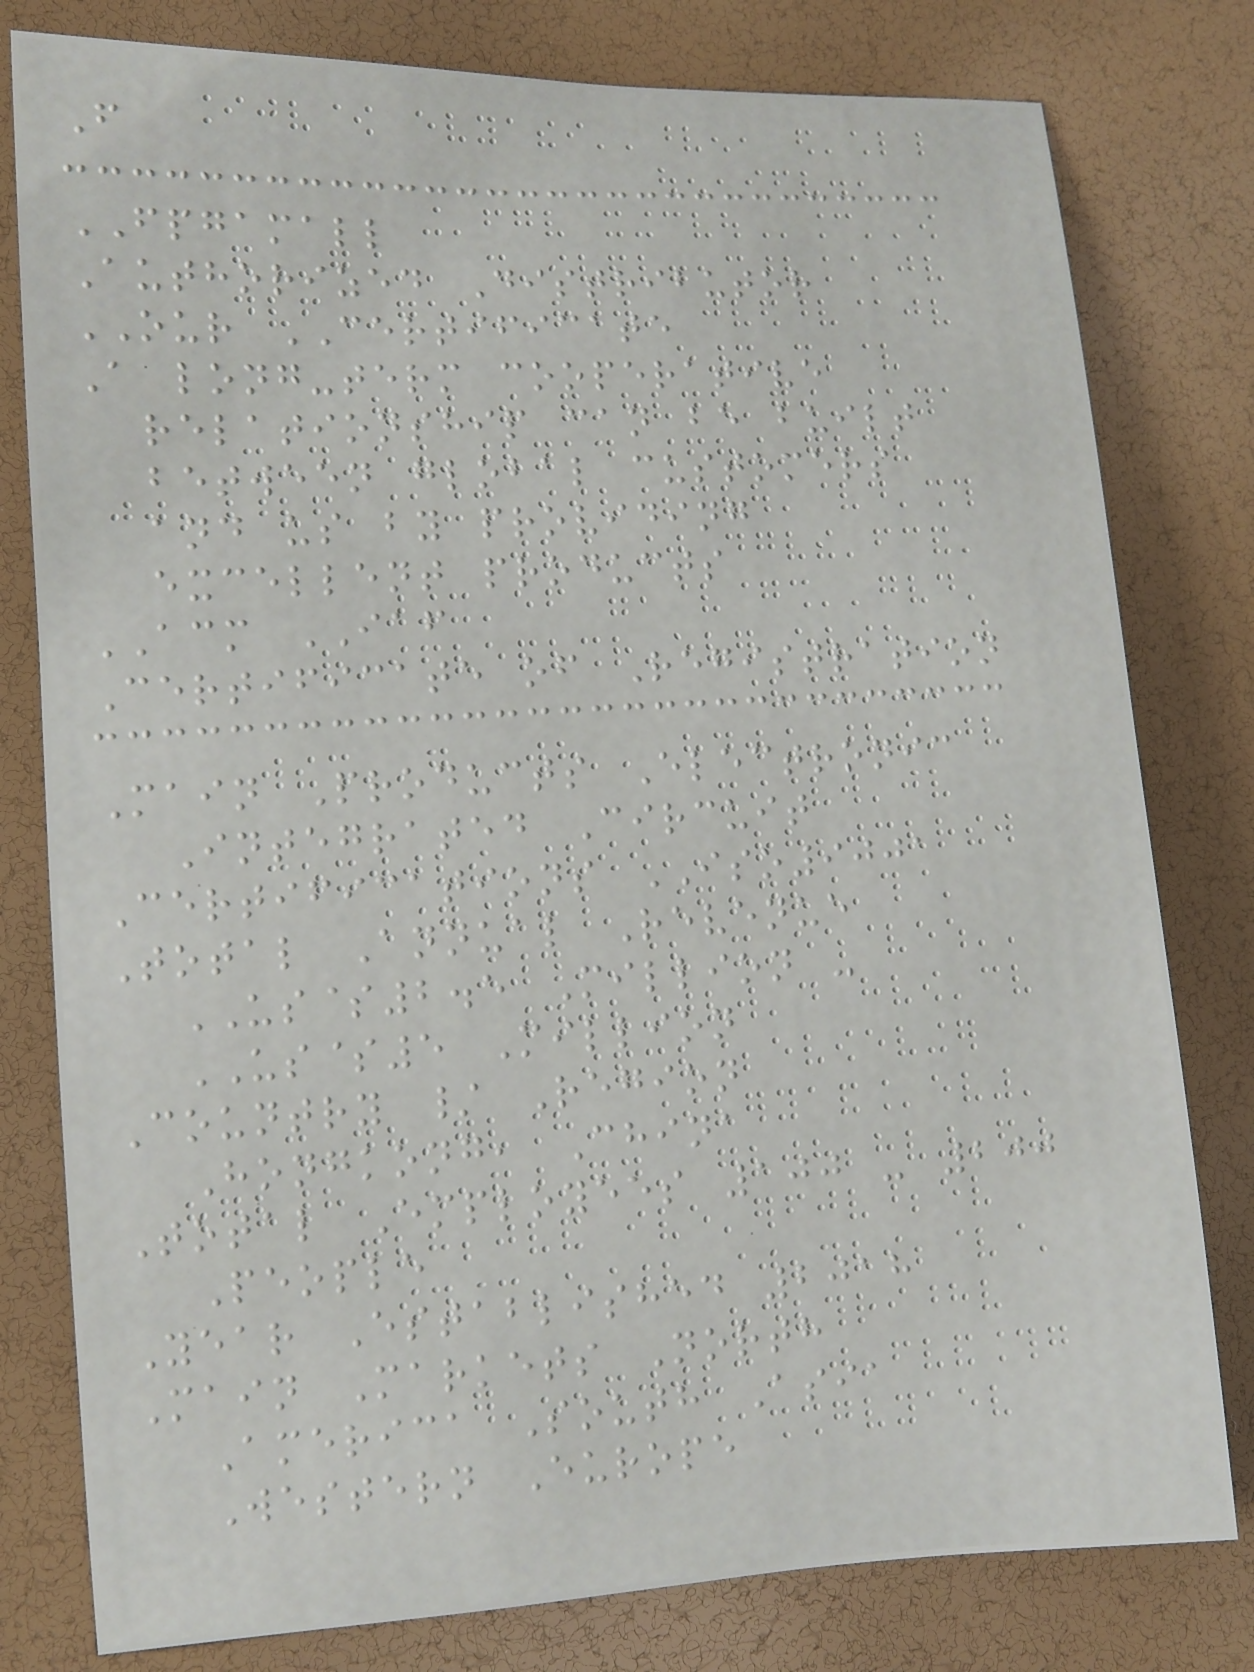F
FPGAMALL
Authorized Distributor
OUR CERTIFICATE
A long-term cooperative
relationship can be built
between global customers
and us by providing
excellent products
ACM IAF
Certificate of Registration
Main Products Electronic
Integrated Circuit
Certifications ISO9001
Total Annual Revenue
US$2.5 Million -
US$5 Million
Country / Region
Hongkong, China
Total Employees 100 - 200
People
Year Established 2018
Main Markets North
America South Asia
Western Europe
